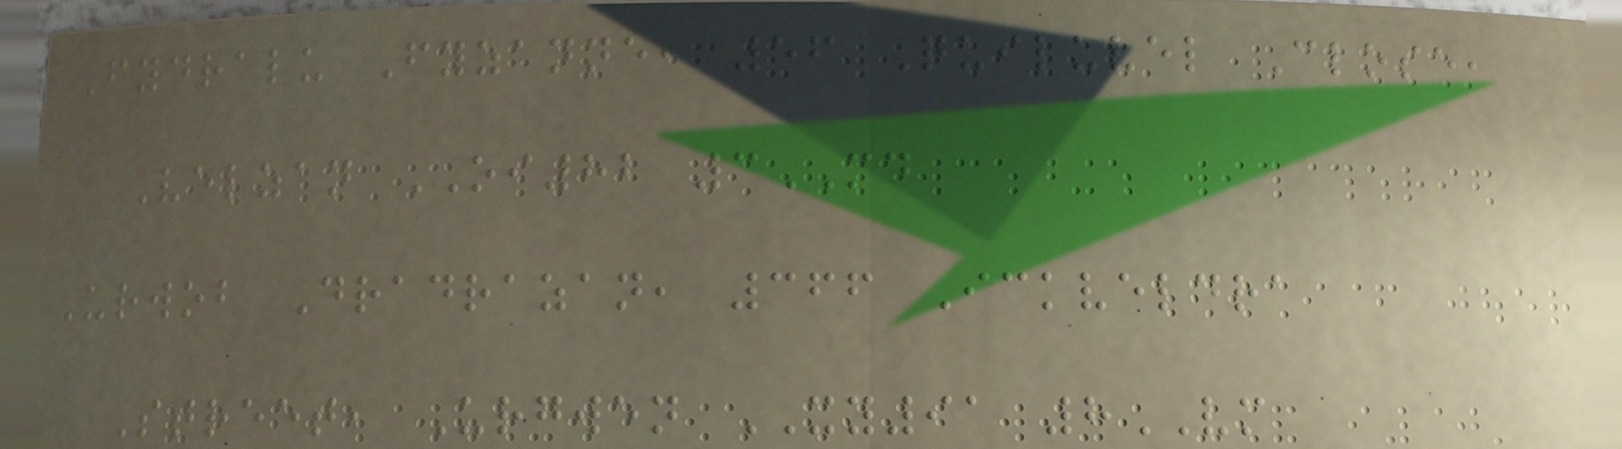Fydralu Fyzanne, 56 Quiluvel Close,
Velzan OI82 3MD
Urwob Dradrazan, 366 Ickveldra
Street, Urgwen XY91 8VM
